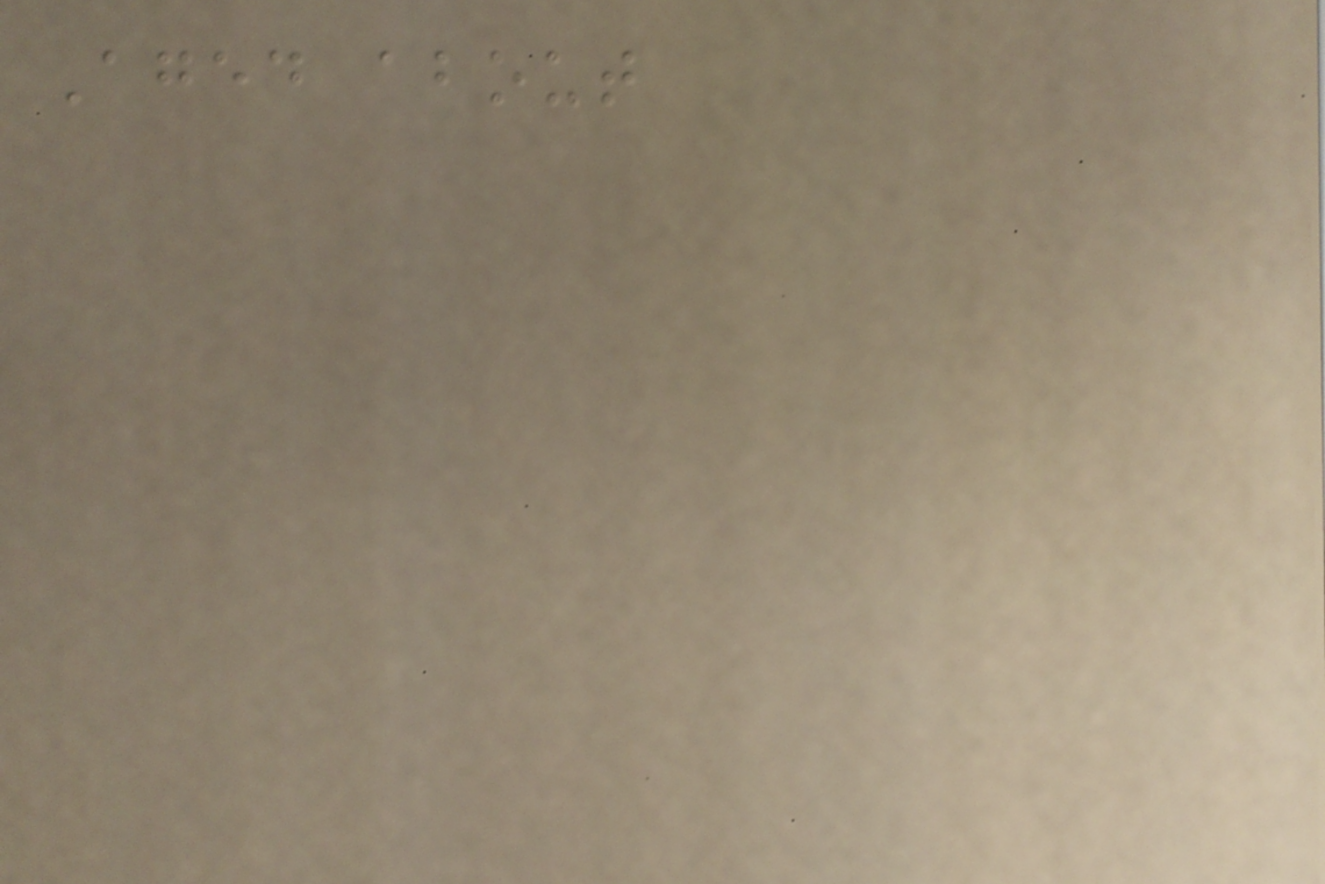Aged about
